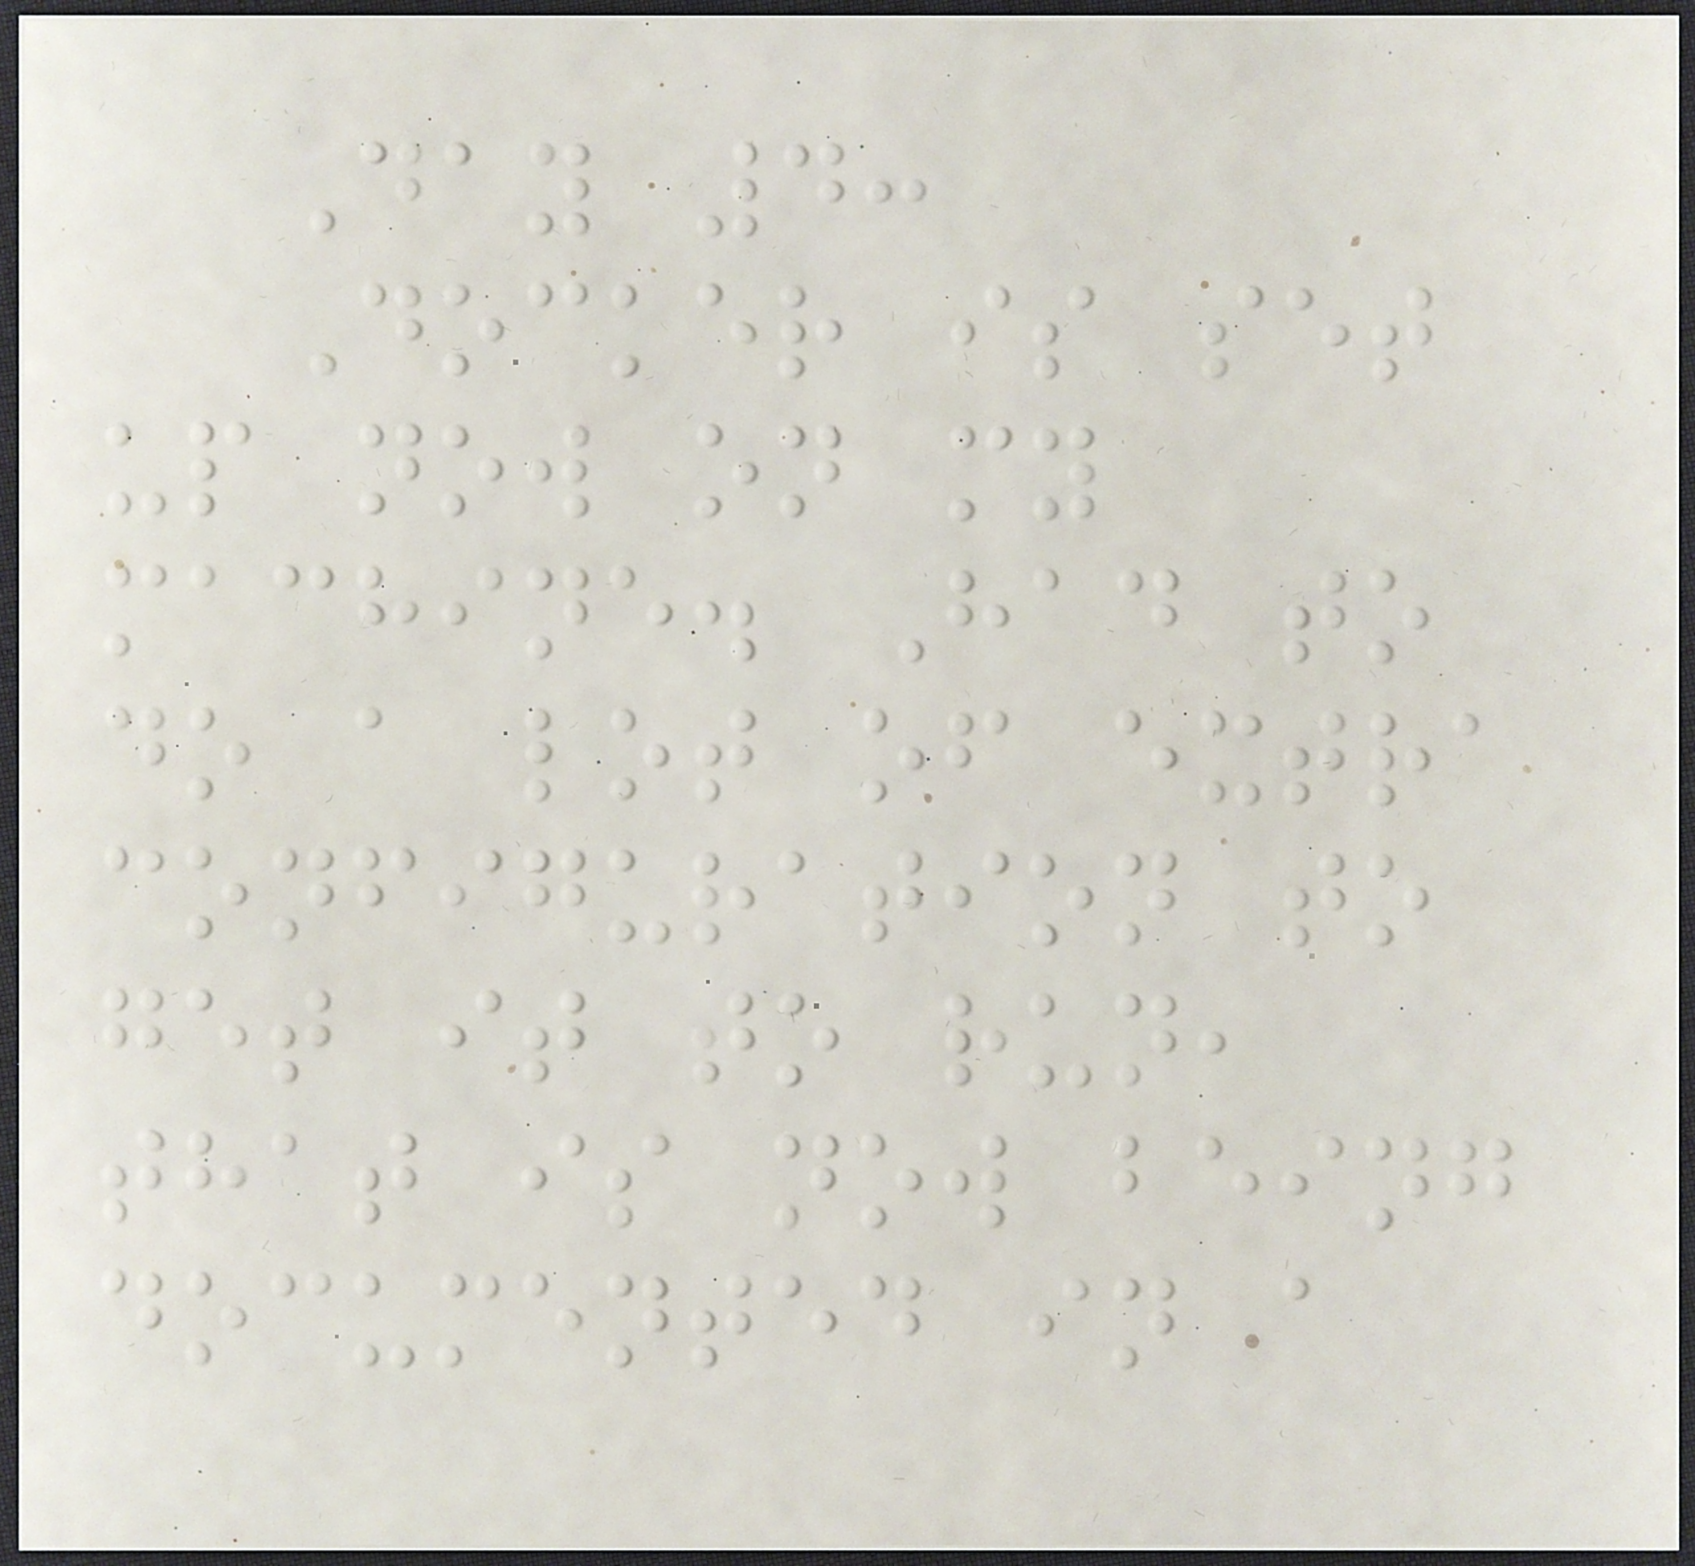Day 4:
Docker is set
up now on my
machine. Had to
do a lot of extra
configuration to
get it to run,
that is now being
documented in a
